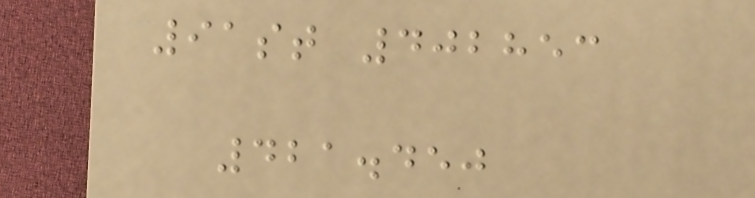91st 402853
421.450
